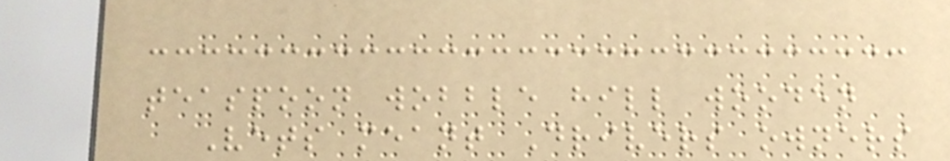teaspoon wobble hill wooden
Vets meant Drivers owners
